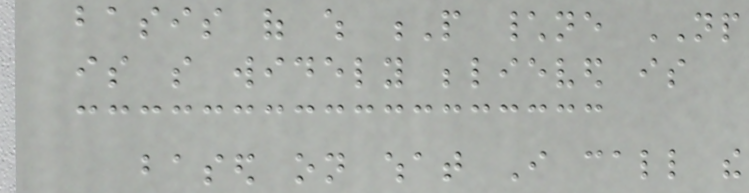basis of which P \ne NP
is so widely believed is
based on what I call the
